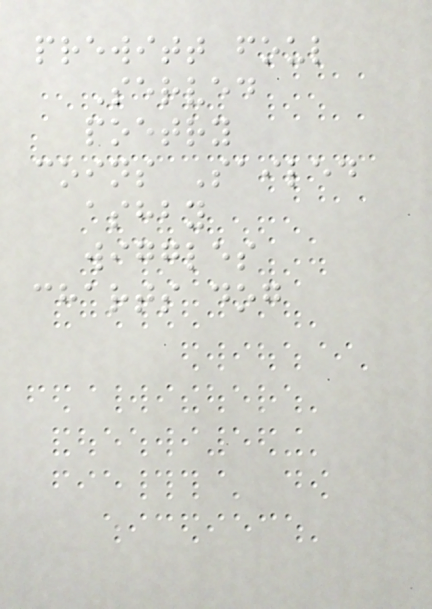prewitt foul
Served
poetry
coins Sailed
ashby
wiggles
charts dog
